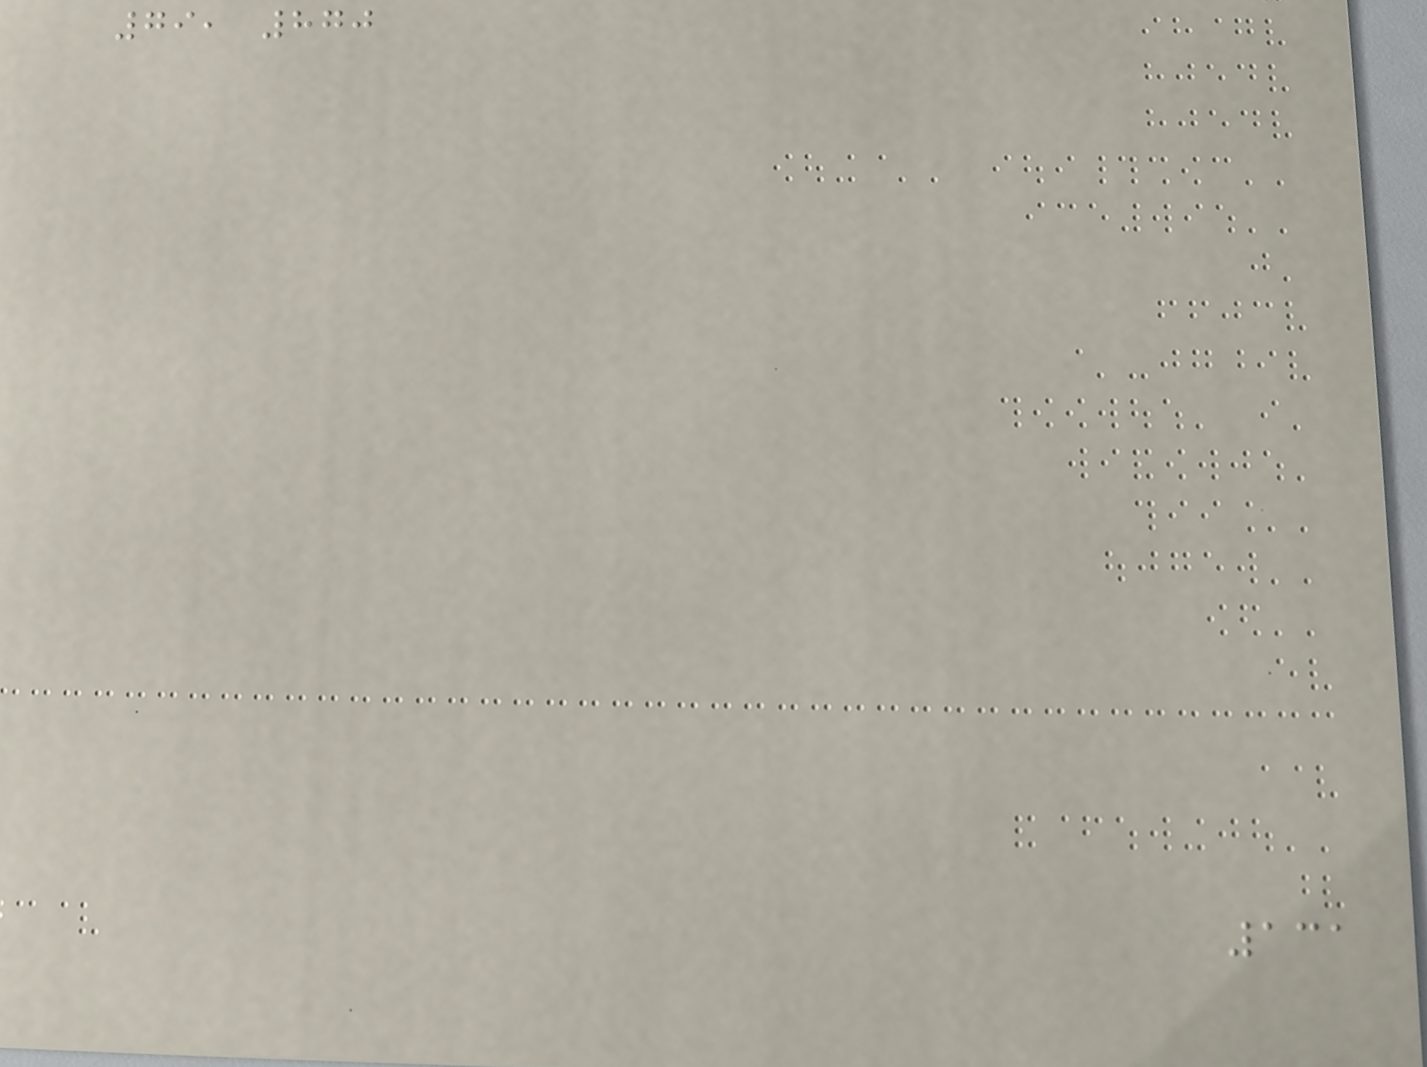79, 870
131
